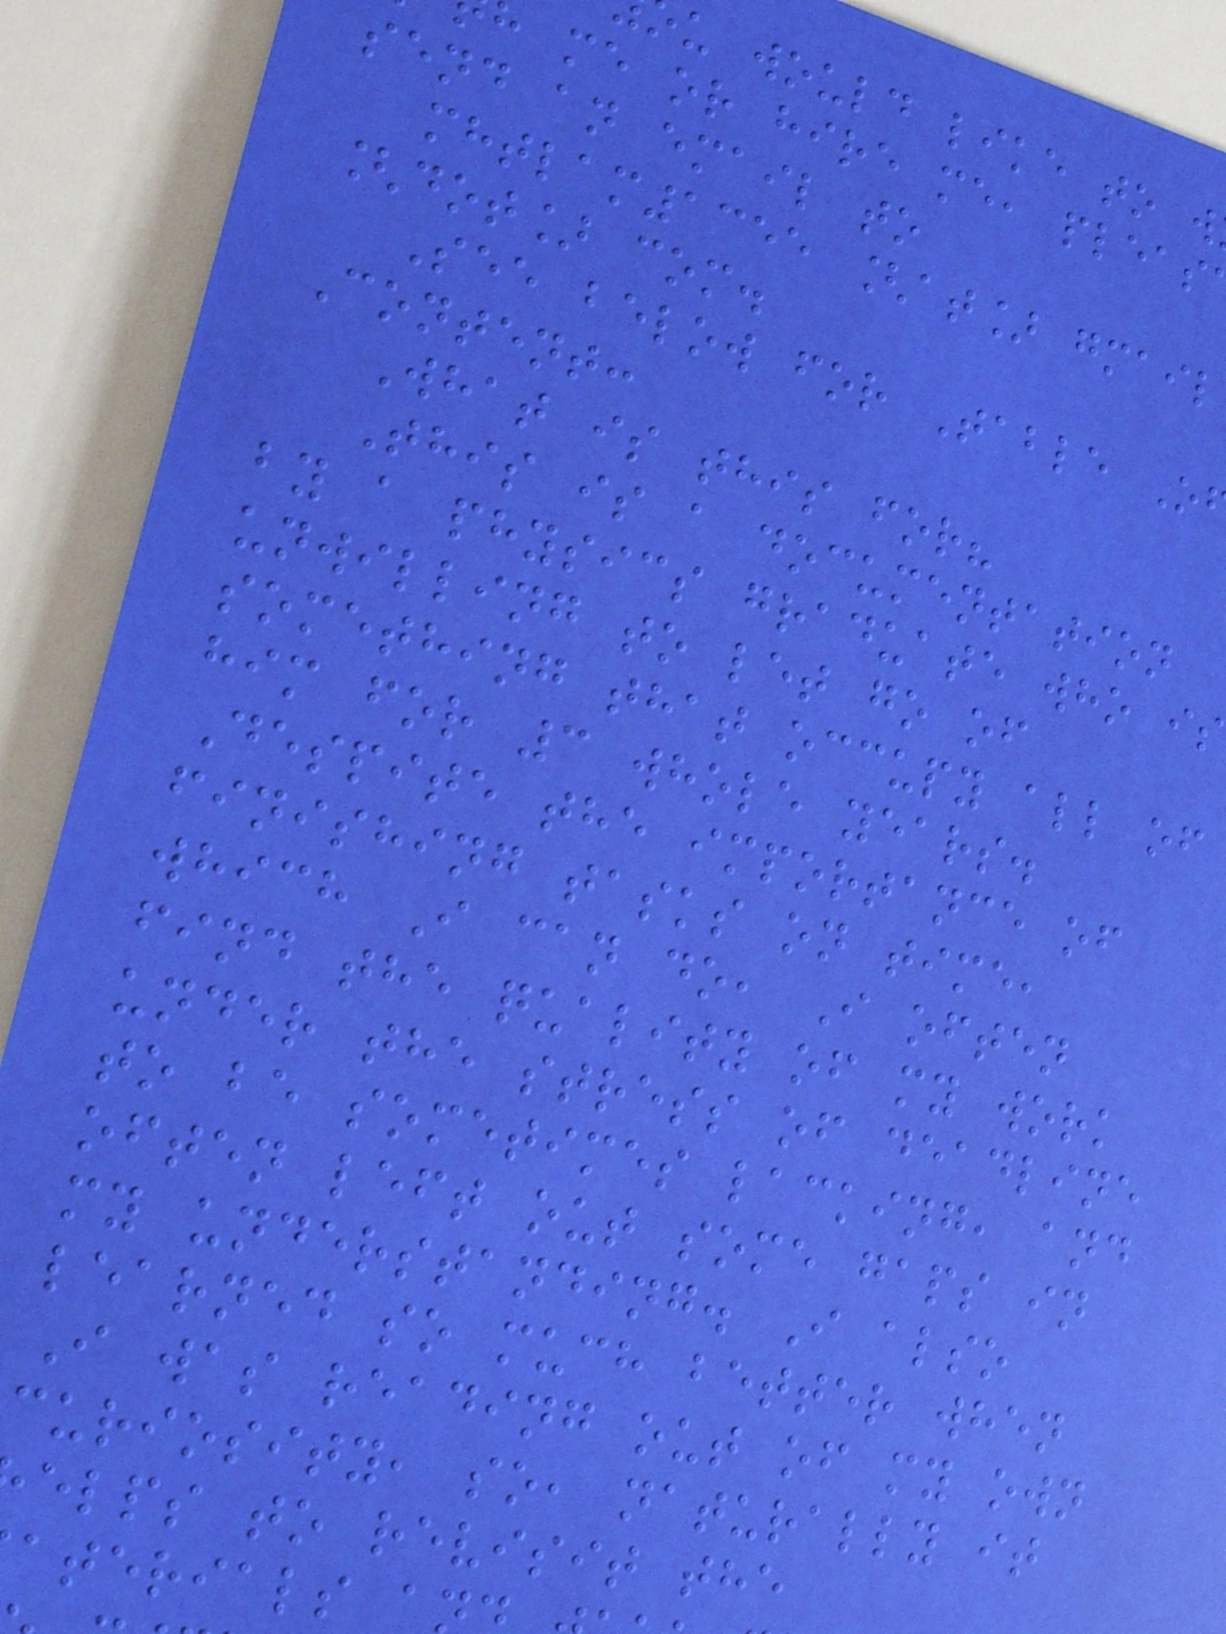u would like to w
me or hire me, pleas
send an email to
mhtlam1355 [at] gmail
[dot] com.
See below for Table O
Content:
What is this for?
This is a documentation
by a physics graduate who is
unwilling to let go of
something that occupy all of
him for 3 whole years.
Despite the importance of
finishing tasks on time,
which I can do, I often
find the quality of my work
under the stress of deadline
to be sometimes lacking, and
often left out some gaps in
my understanding. I also
learned so much better when
I was reading out of my own
curiosity, so, naturally it
elps to revisit the
aterials a
